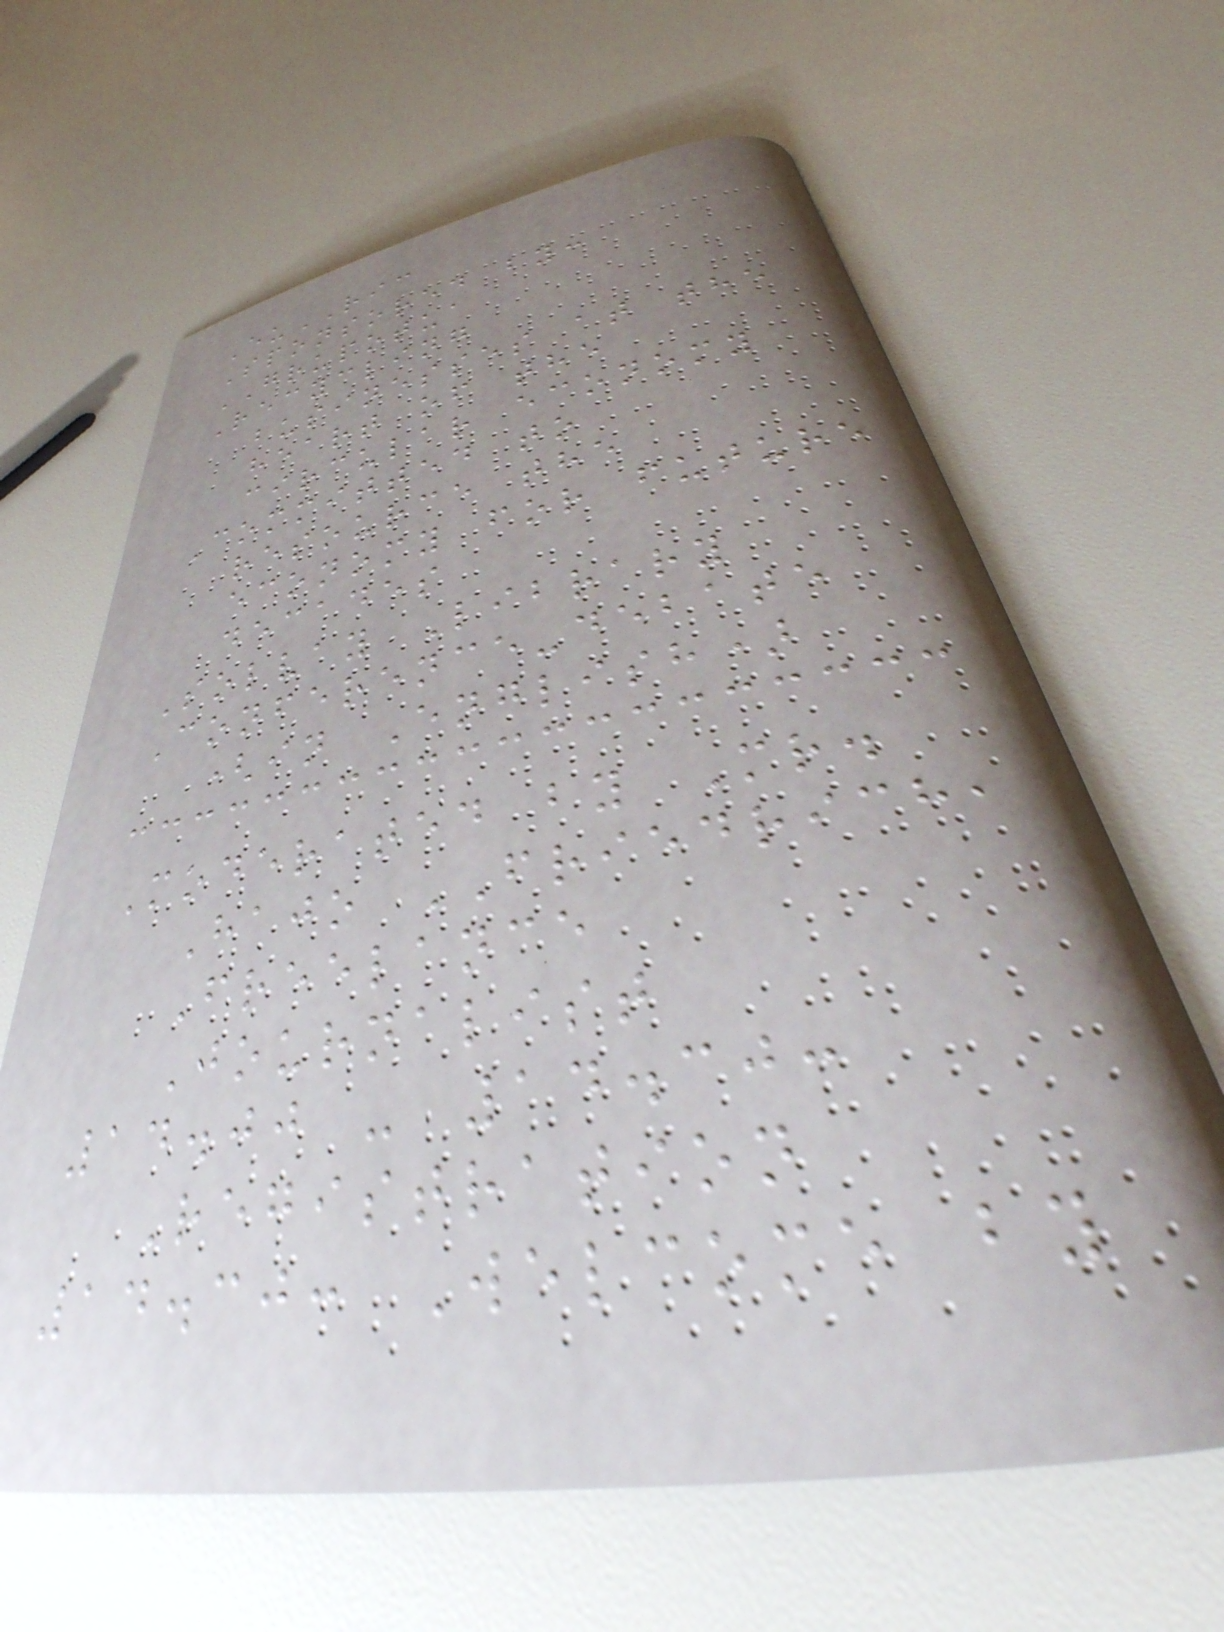EuRIC
Sponsored by:
GRUPOTUA
Recycling
businesses at the
heart of the
circular economy
Committed to
resource the
economy for future
decades
Solvay Library
Conference-debate
(in English)
Moderated by Mr.
Hajo FRIEDRICH,
Freelance
Journalist
14.00 - 14.30:
Registration
14.30: Welcome by
